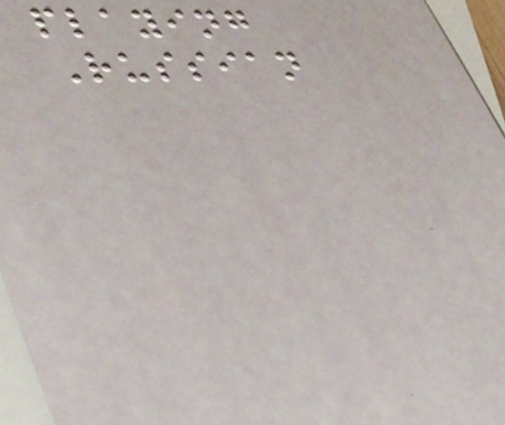playing
Russian
